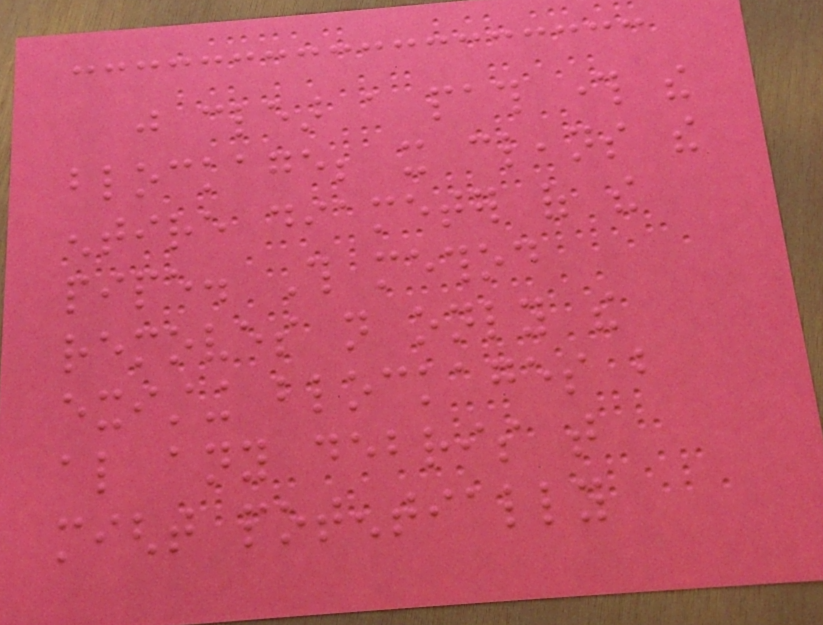just clear a path through the
blockage; it cleans the
entire diameter of the
pipe. This method
removes not only the
existing blockages but
also any debris that
might potentially
